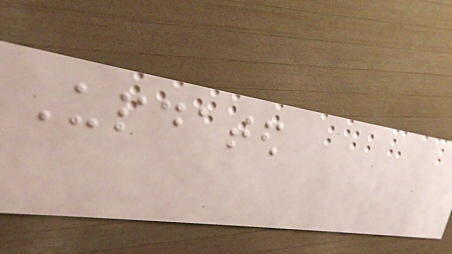Updated
